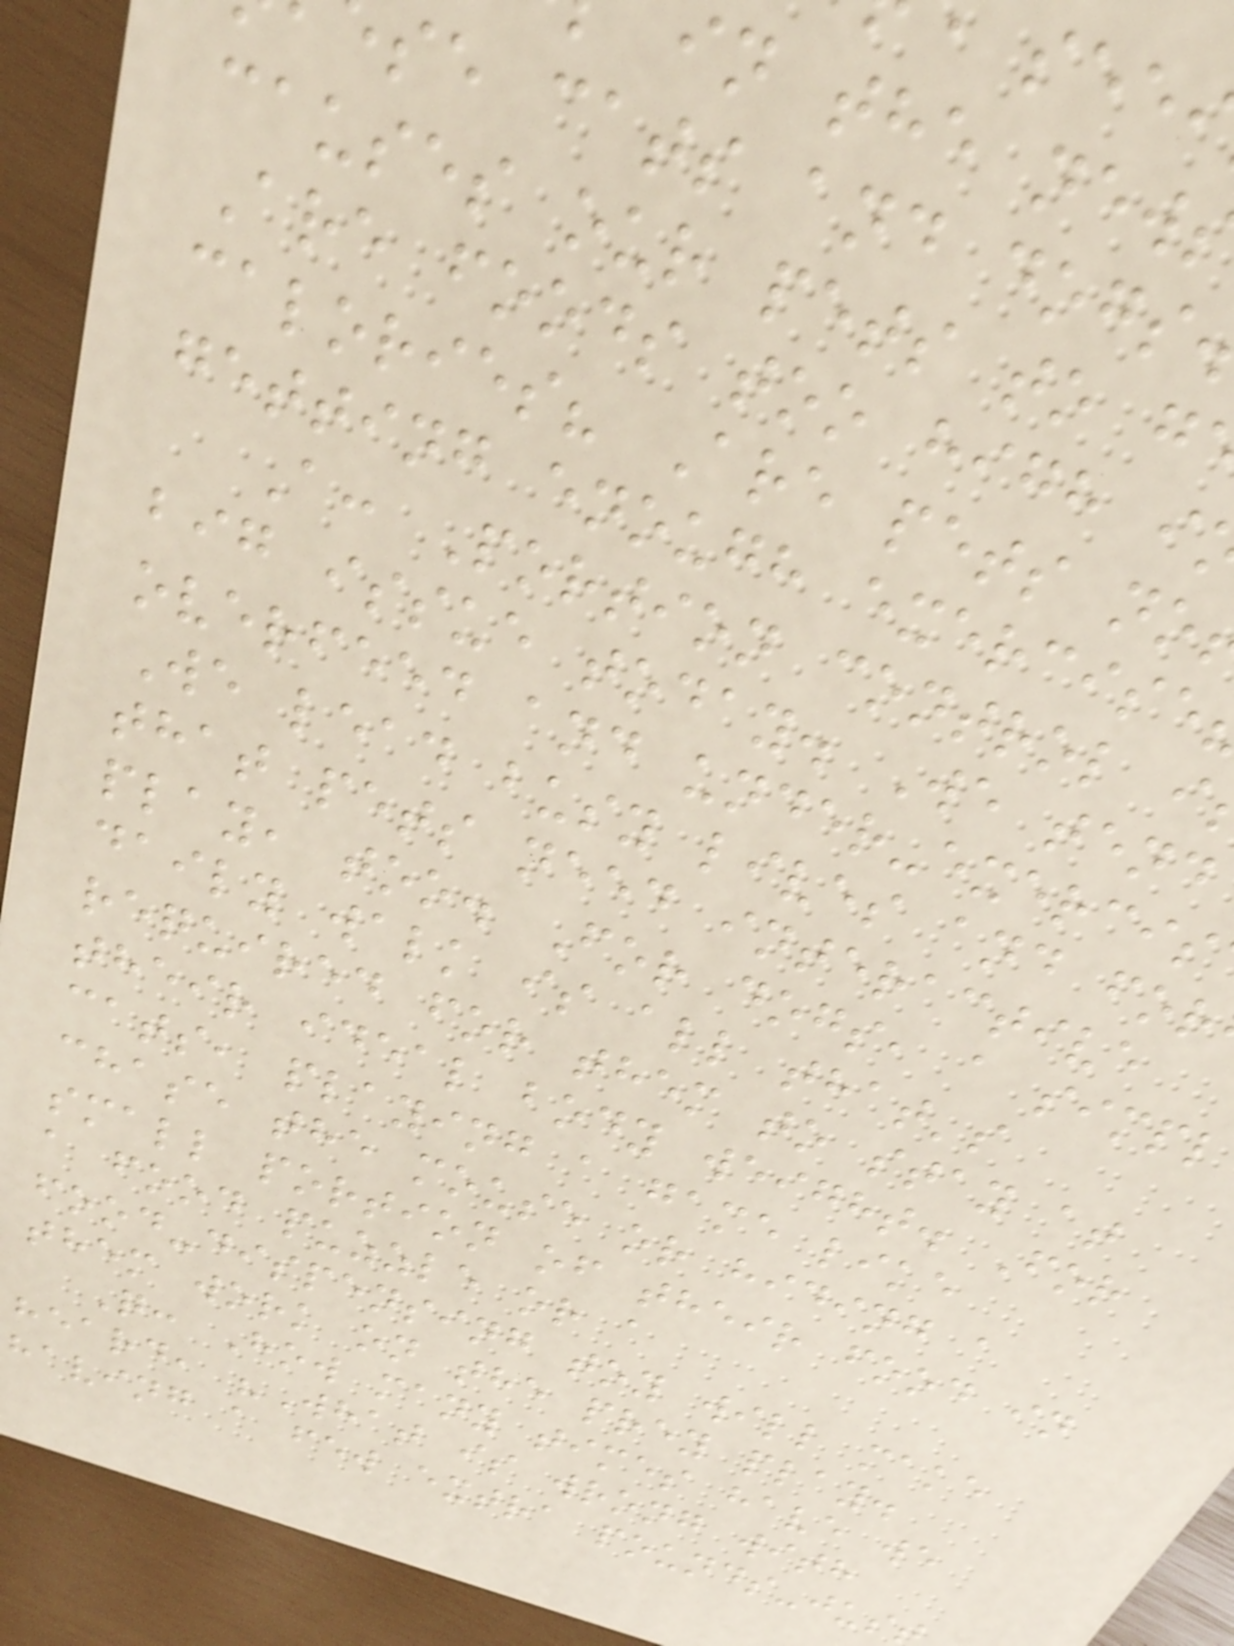in the new
se cats and dogs
causes our pets to g
Are foods too high i
calories? Are pets no
getting enough exercise
A: Portion control i
big issue today. We tend
overfeed and under-exercis
We lead busy lives and for
that pets need interactive
play, too. For dogs, a simpl
daily walk is all that's
required for them to stay at
their ideal body weight. For
cats, playing a game like
chase the mouse or hiding a
small portion of their food in
a food puzzle or a
food-dispensing toy will make
them work on the prey play.
Q: How many times have we
heard, "What is wrong with
having a few extra pounds-jus
